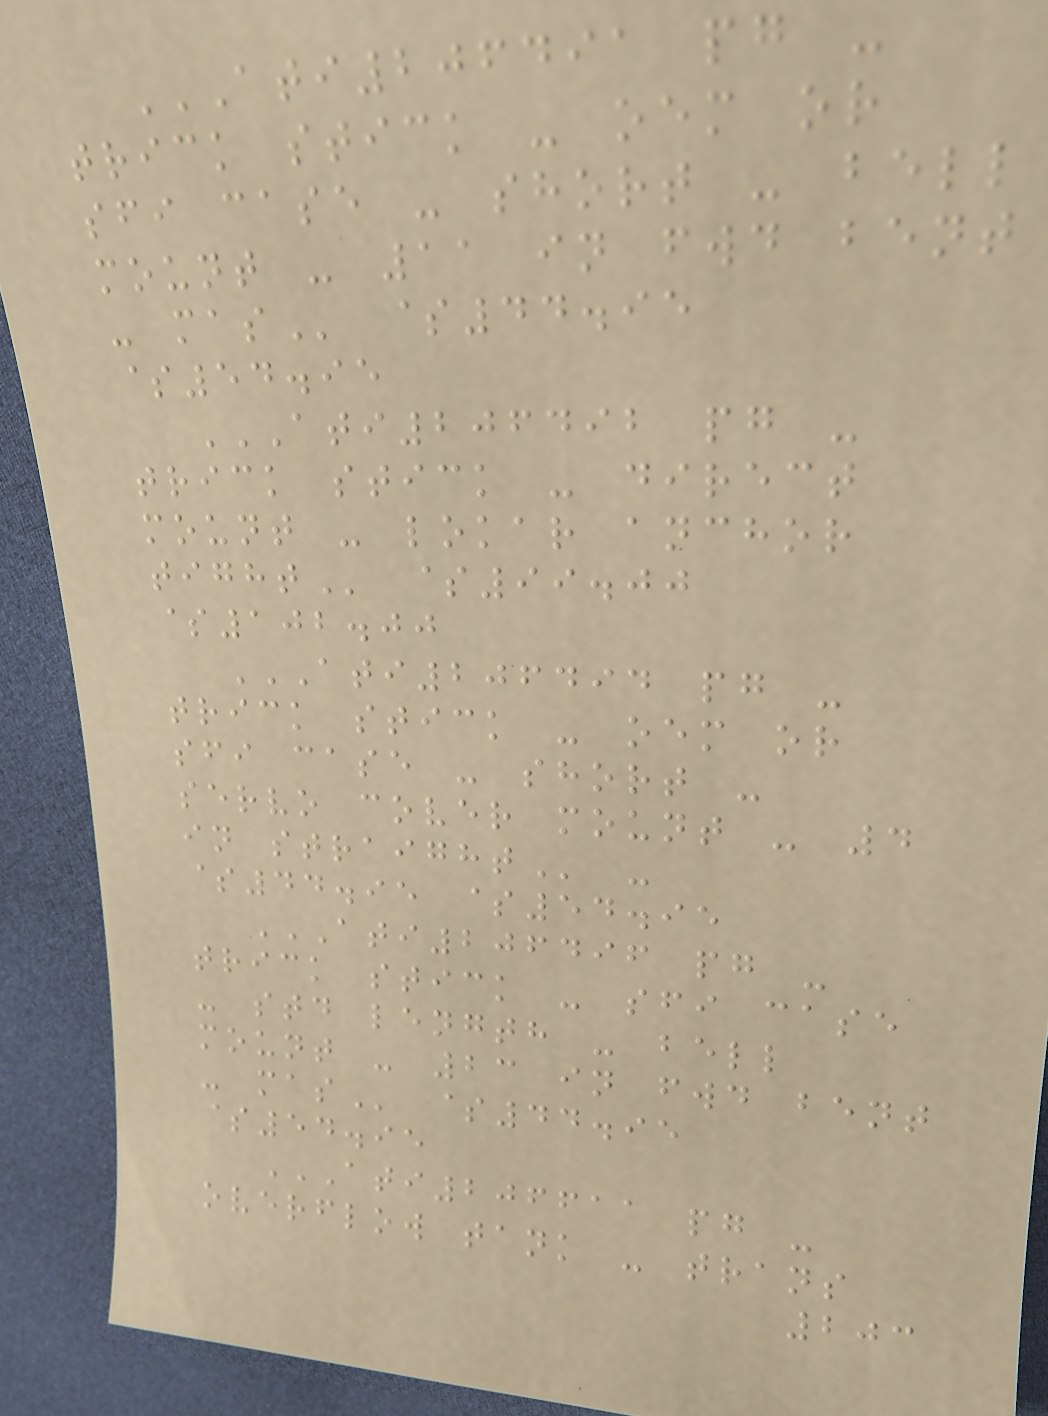ATI206491 PG -
TRICK STICK - OEM OR
SFI CASE - SHORT - BELL
MOUNT - 11 IN FWD BENT
- MAS $44.95
$54.95
ATI206492 PG -
TRICK STICK - DIRECT
MOUNT - LOKAR ANCHOR
TIGHT $99.00
$102.00
ATI206494 PG -
TRICK STICK - OEM OR
SFI CASE - SHORT -
SERVO COVER MOUNT - 4
IN STRAIGHT -
$44.95 $54.95
ATI206496 PG -
TRICK STICK - SFI CASE
- STD LENGTH - BELL
MOUNT - 23 IN FWD BENT
- MAS $44.95
$54.95
ATI206611 PG -
OVERFLOW TANK - TRANS
203
